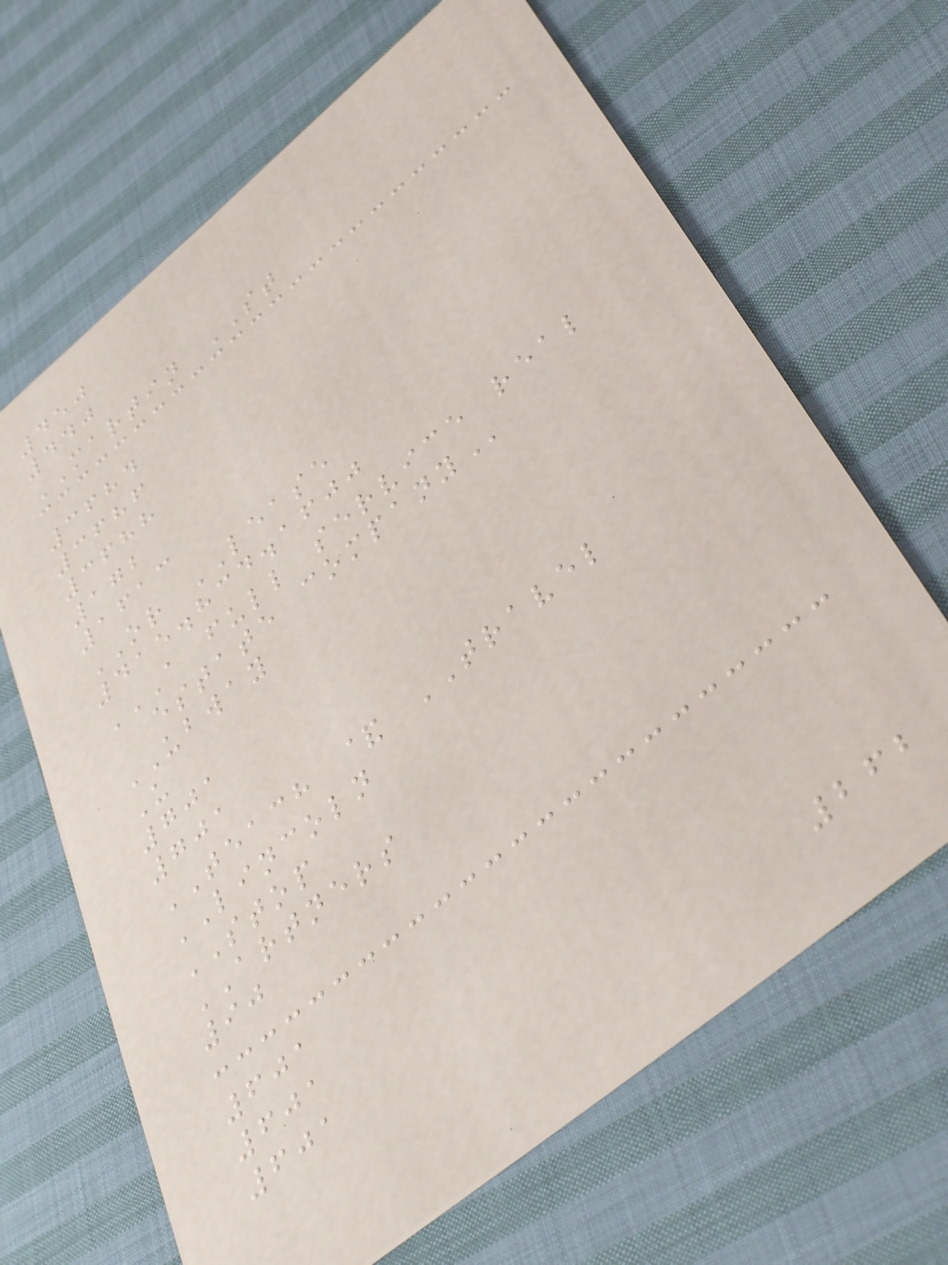450
440
MARTIN ST
3684
3686
3688
172
1613
OR LEASE
415.834.1600
A FULL SERVICE REAL
ESTATE COMPANY
UBWAY
U
701
701
TEACH & TRAVEL
LINCOLN
STOP
ARTNERS
90
601
601
601
262
